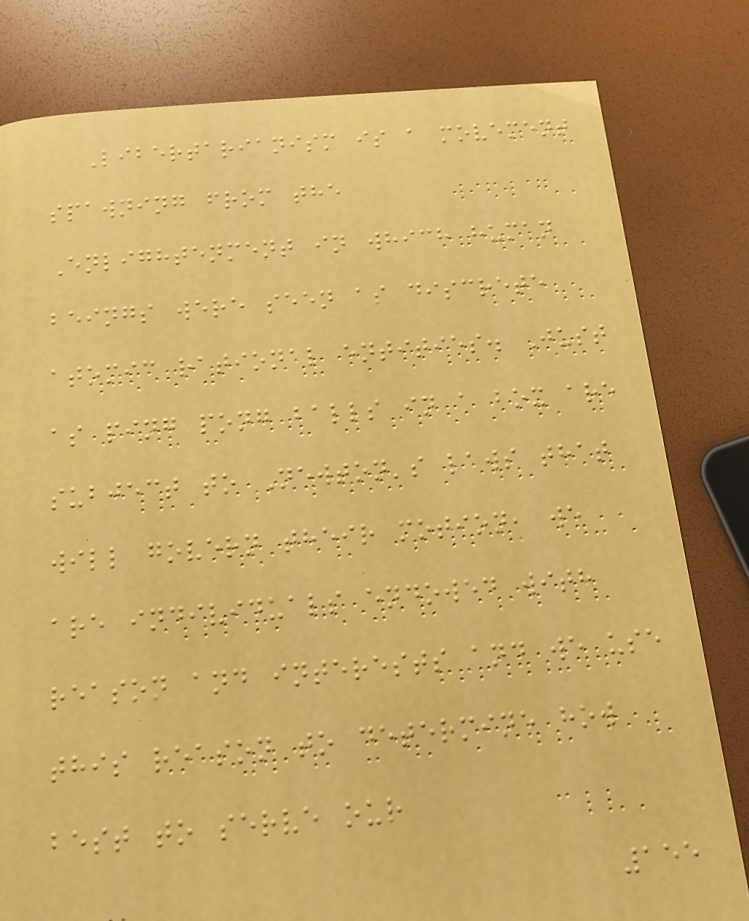Libertarianism is a movement
spawning from the
Enlightenment in which human
beings were seen as discrete
atomic rational entities. Just
as ping pong balls in a box are
subject to Newton's laws that
will govern their motion, we
are individuals endowed with
reason and interests and we use
this reason to determine how
best to serve our
155
